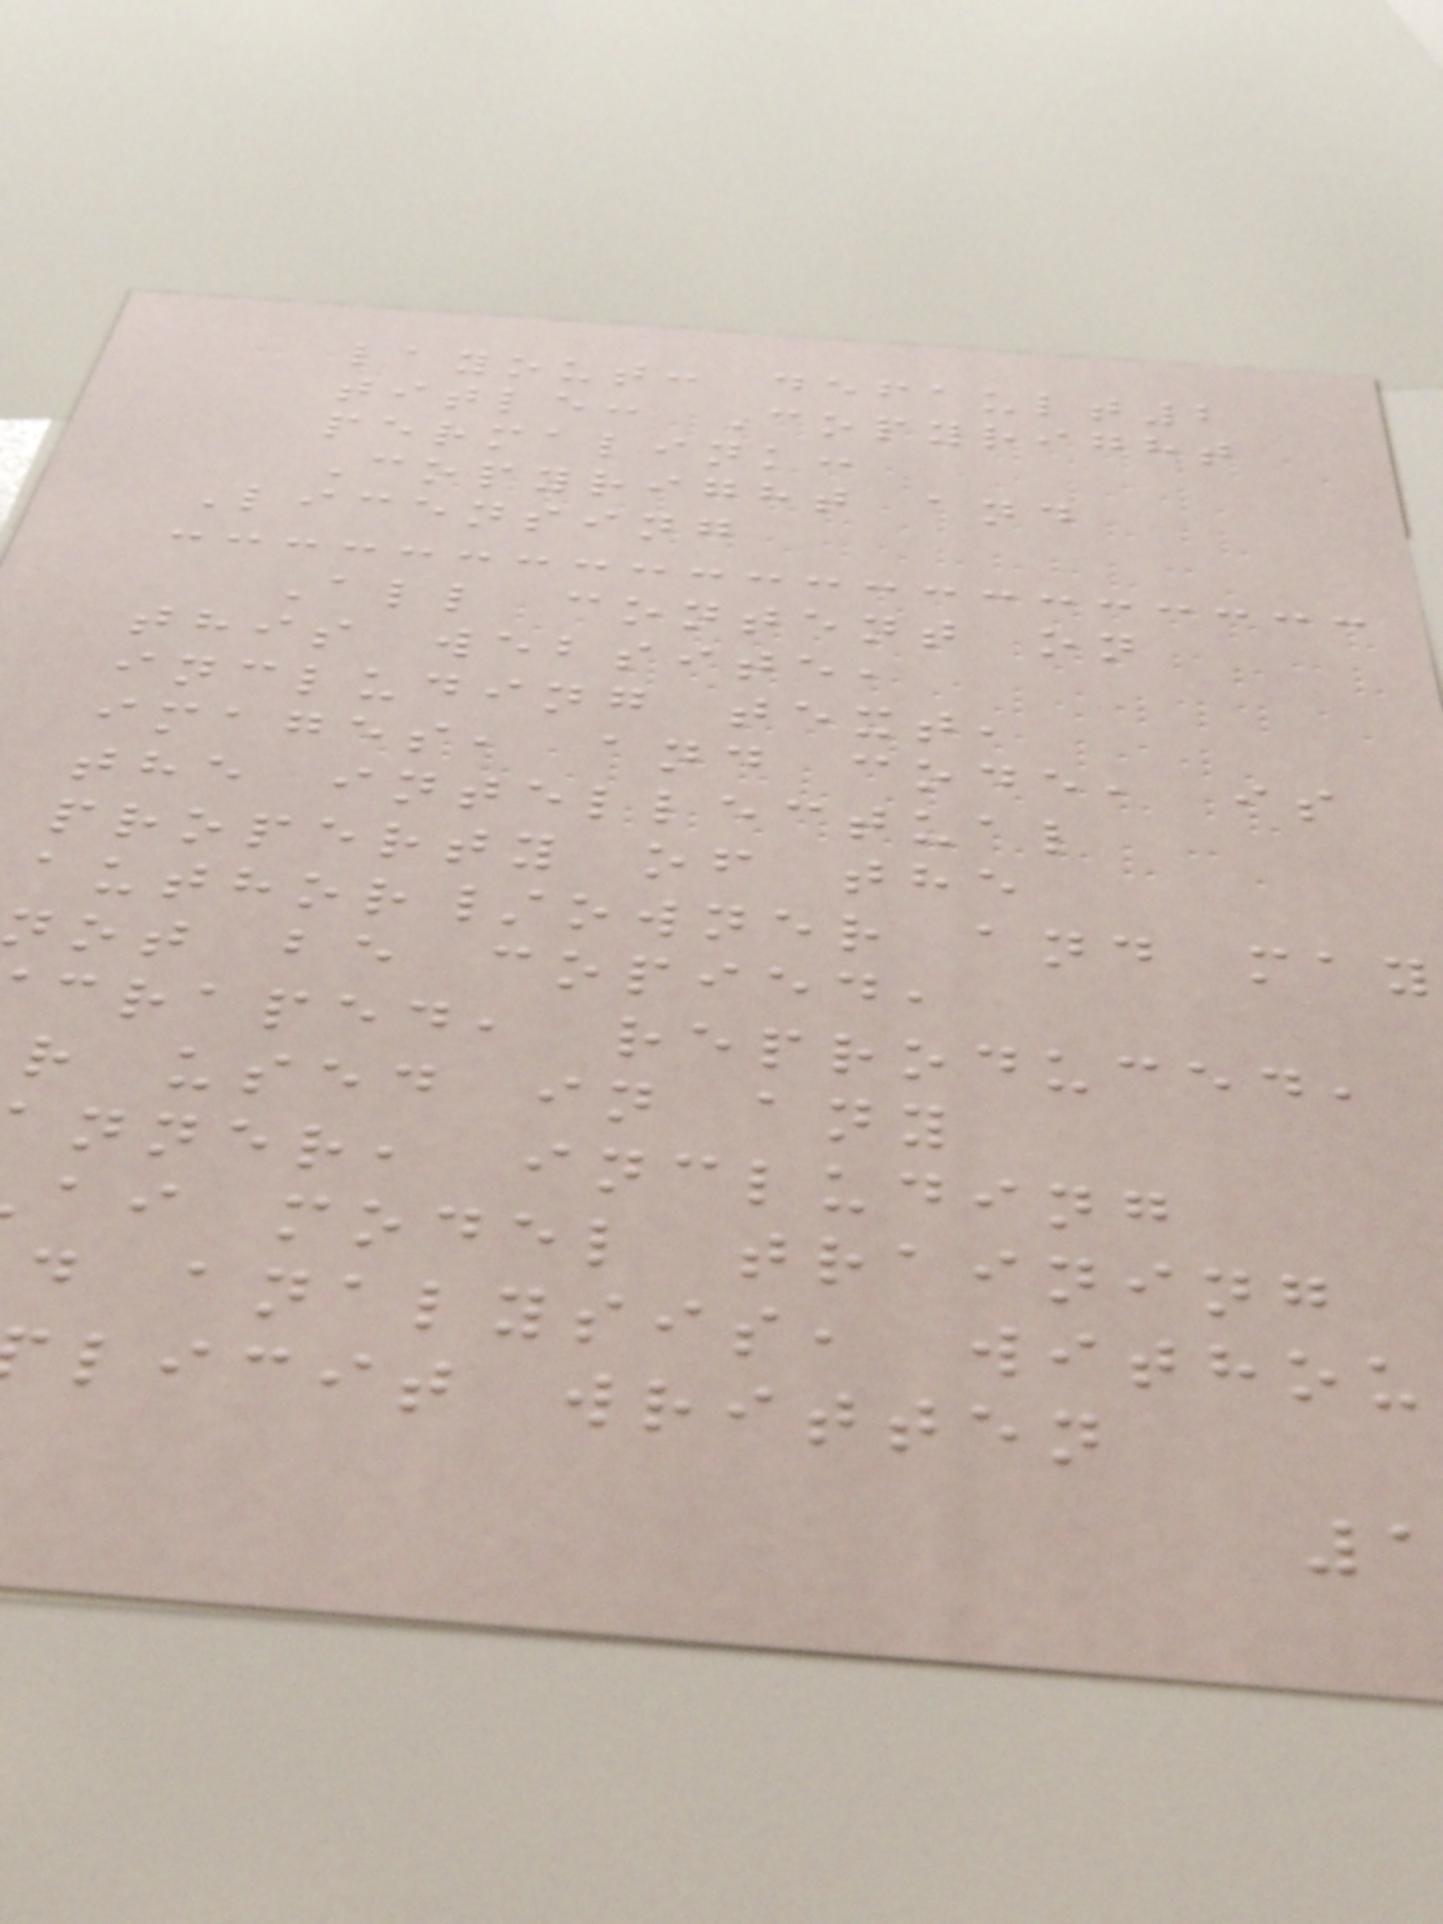layout: default2
title: Copyright
permalink:
Copyright and
Licensing
All content on
this website,
including text,
images, and code, is
the intellectual
property of the
author/owner and may
not be copied,
craped, reproduced,
r used in any
nner, including
ai model training
d analysis, withou
licit written
